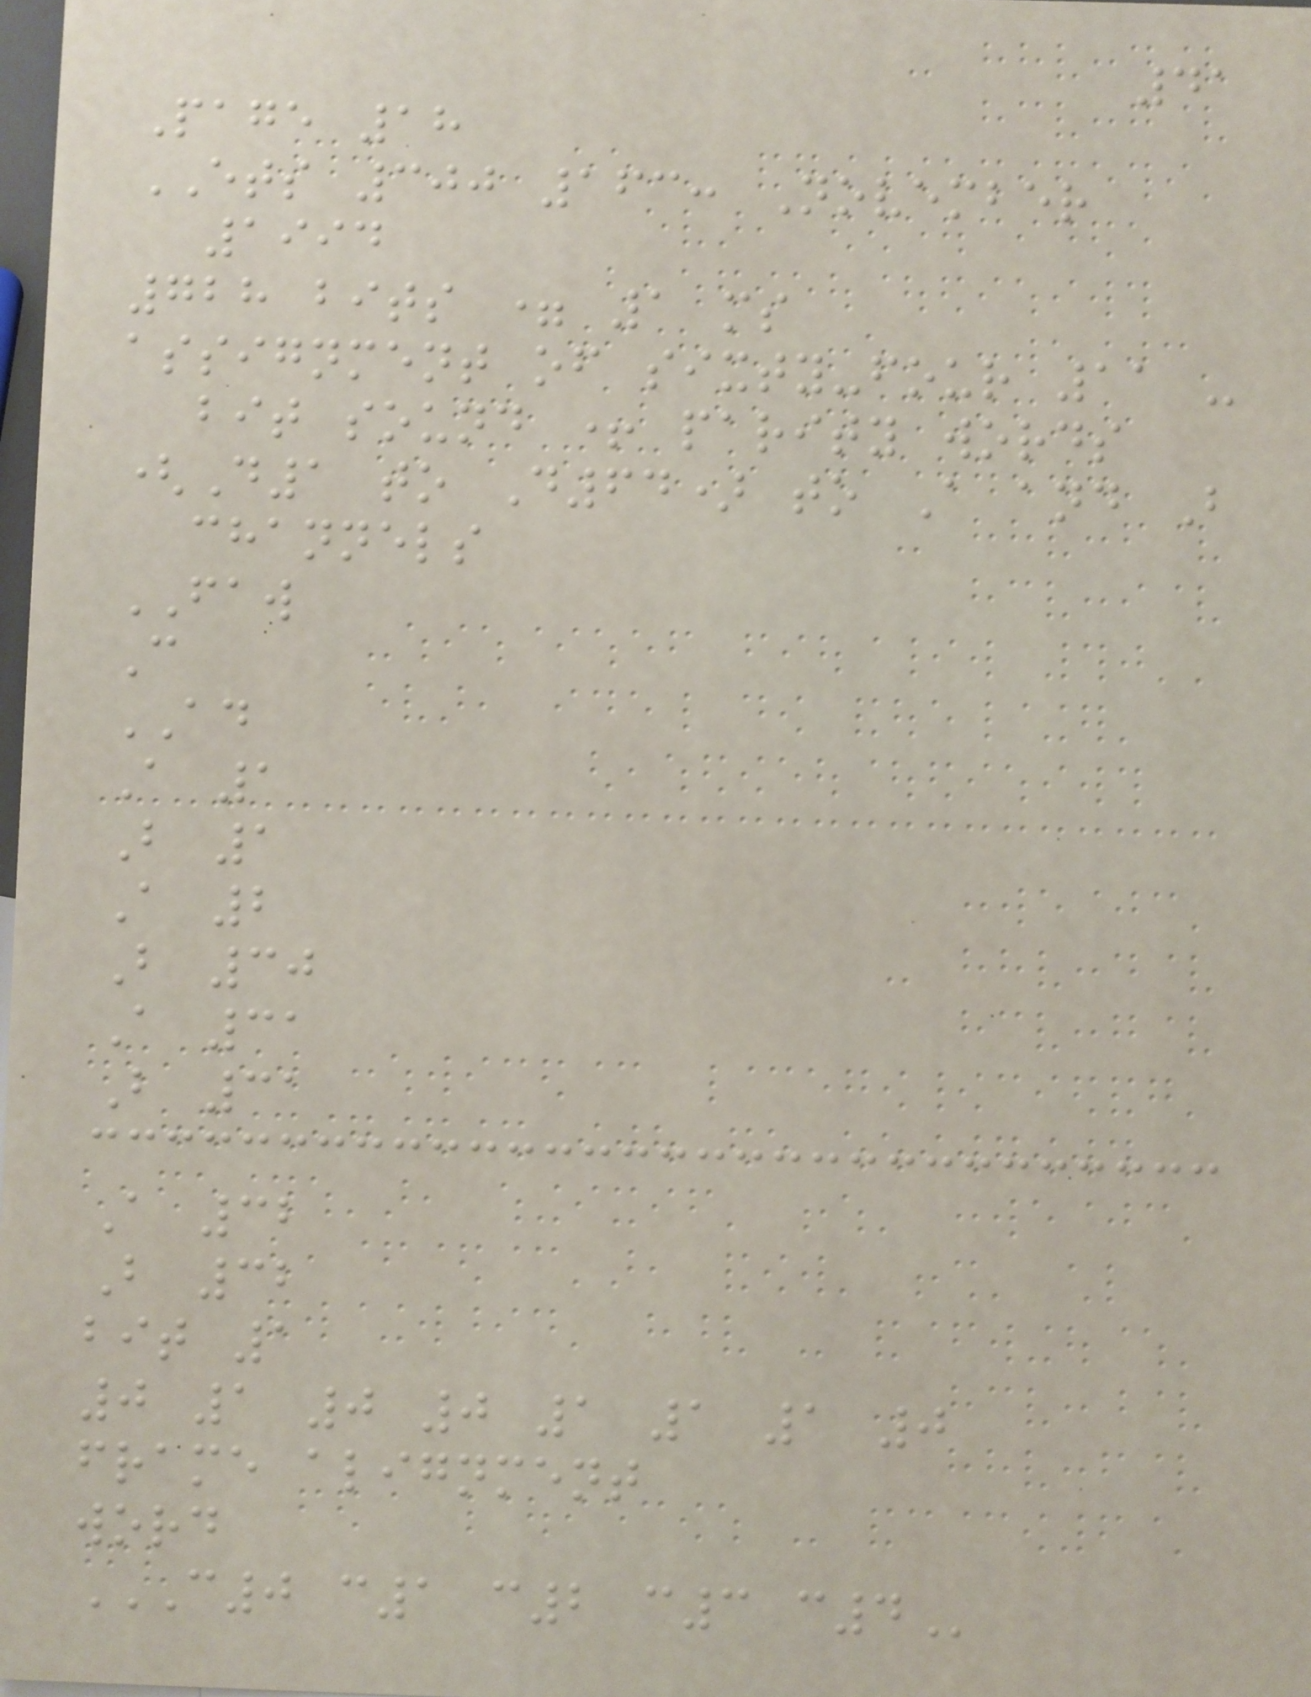41
Page 18
ETS 300 163: November
1994
728 bits = 1 ms
assignment of sixty-four 11 -
bit sound + parity words
(D1 to D64) to A and B
channels
FAW
C
AD
A 1
B 1
A 2
B 30
A 31
B 31
A 32
B 32
bit 1
0 1 0 0 1 1 1 0
frame alignment
word
C0 C1 C2 C3 C4
